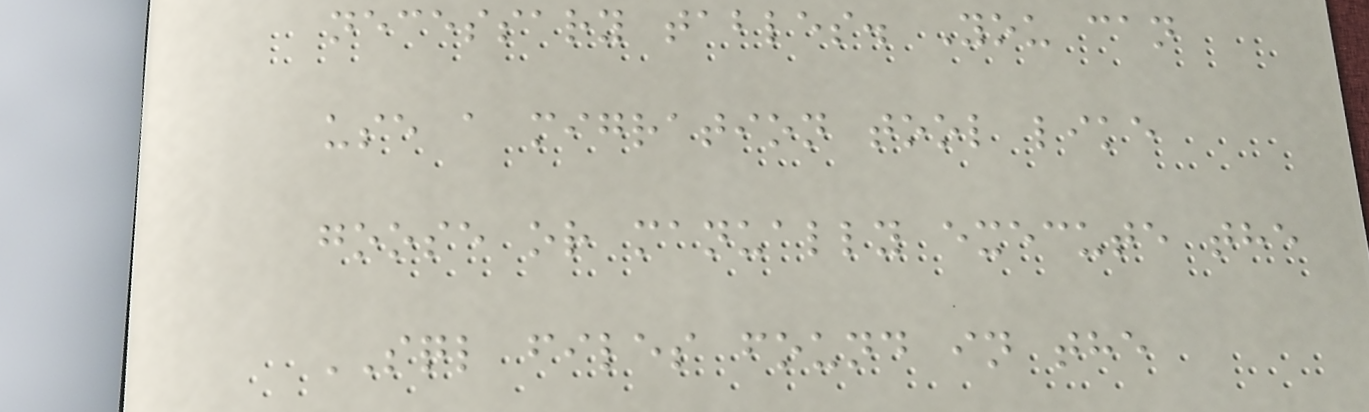necessary tables. You can
use a migration tool like
goose or manually execute the
SQL files found in the
